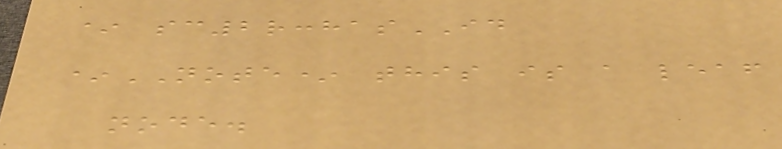* sc2r:hasID
*NOTE* this is a leaf
node.
